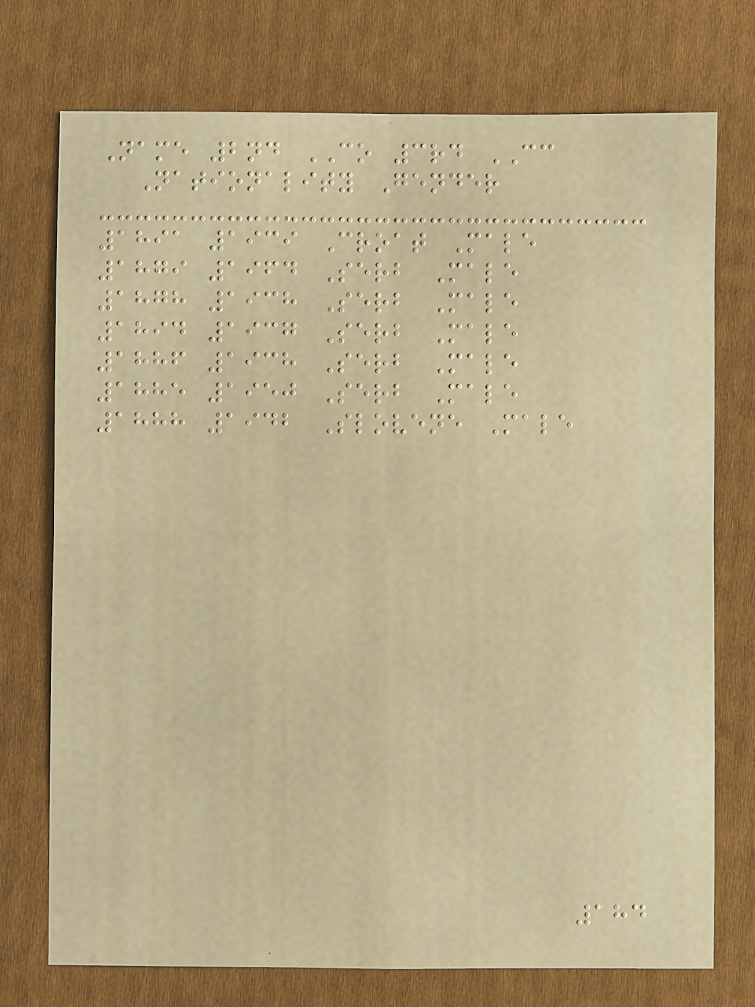Name 2nd CO 3rd CC
Nationality Gender
1891 1939 Croat Male
1879 1964 Serb Male
1878 1938 Serb Male
1894 1937 Serb Male
1886 1938 Serb Male
1885 1950 Serb Male
1888 1942 Slovene Male
184
